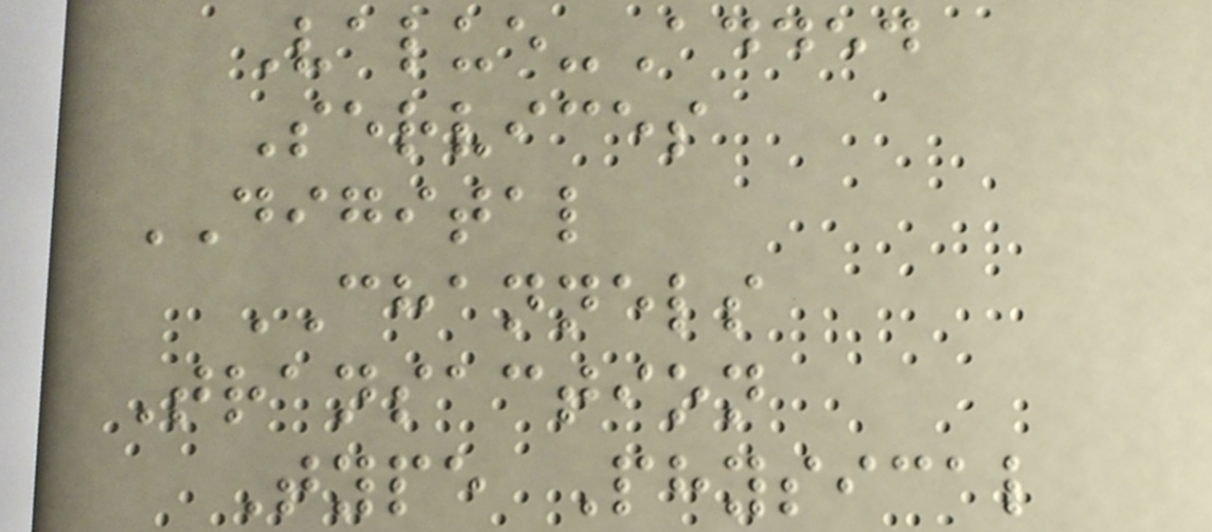Value-Added
Services
DIGITAL
CHANNELS
Transaction
Type Physical
